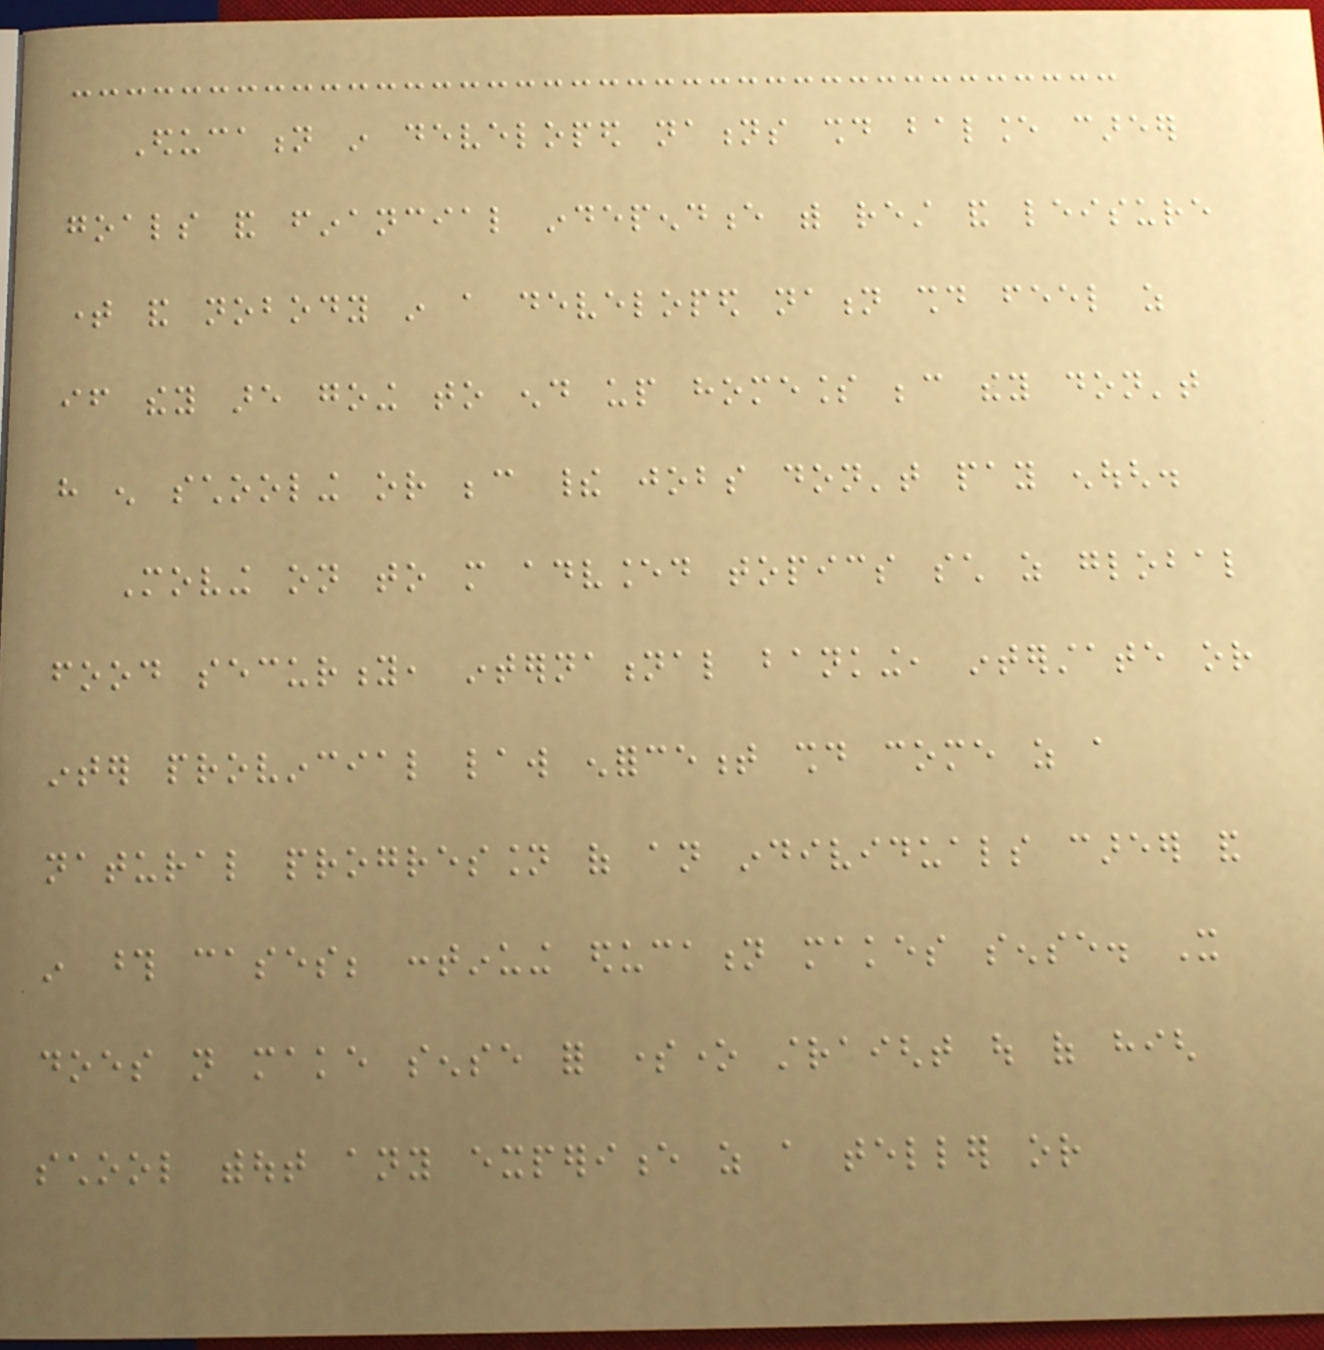Education in developed nations should balance career
goals and financial independence with rest and leisure
time and nobody in a developed nation should feel as
if they are going to end up homeless because they don't
have enough schooling or because their jobs don't pay enough.
Moving on to more advanced topics such as global
food security, international banking, interstate or
inter provincial law enforcement should come as a
natural progression of an individuals career and
in those cases; continuing education makes sense. It
does not make sense for someone straight out of high
school without any experience as a teller or
